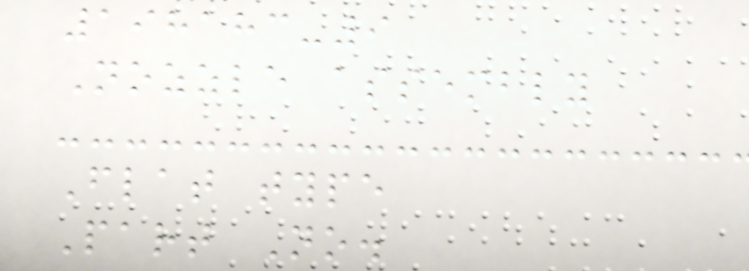198183-9
Nozzle assembly
Flat type
Part No.
